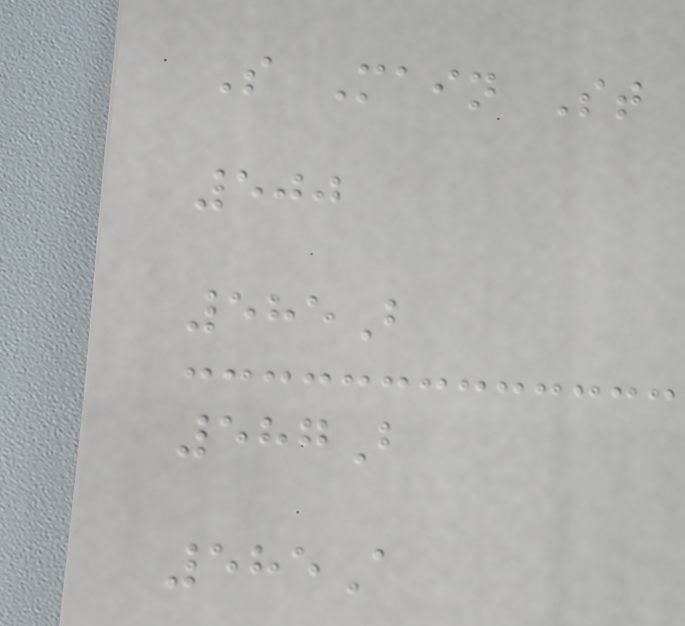S Main St
500
585B
587B
585A
